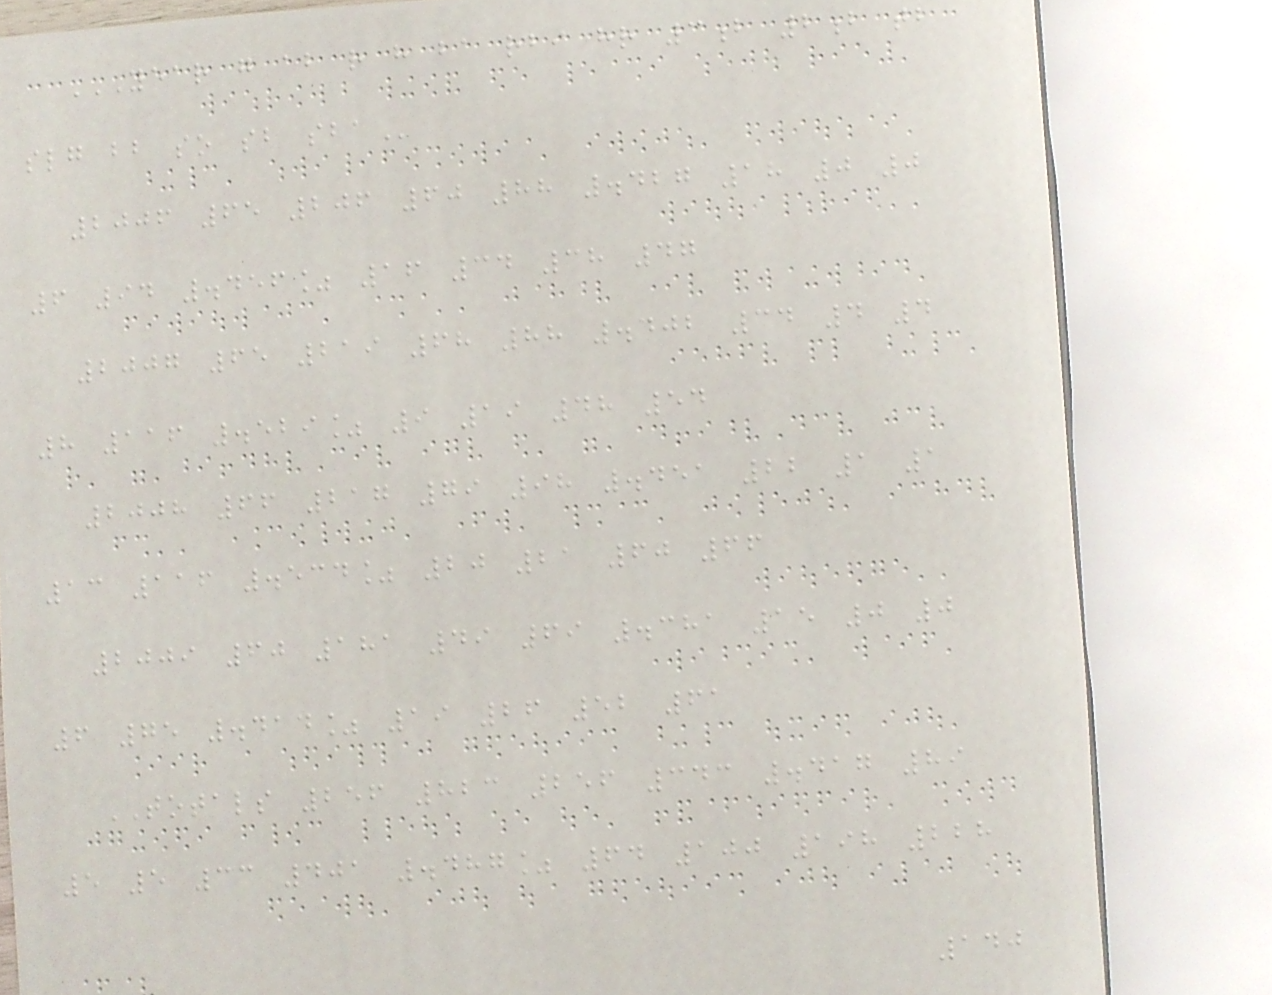YEAR G AB R H BA RBI HR 3B 2B TB
SLG BB SO SB SBA
2006 65 206 60 88 .427 18 0 0
6 94 .456% 16 34 38 47
2007 65 219 68 88 .402 34 4 4
8 116 .529% 9 19 48 54
2008 66 217 79 98 .451 22 1 1
13 116 .534% 20 21 60 66
2009 60 181 49 69 .381 15 0 0
6 75 .414% 19 26 52 61
TOTALS 256 823 256 343 .417 89
5 5 33 401 .487% 64 100 198 228
140
